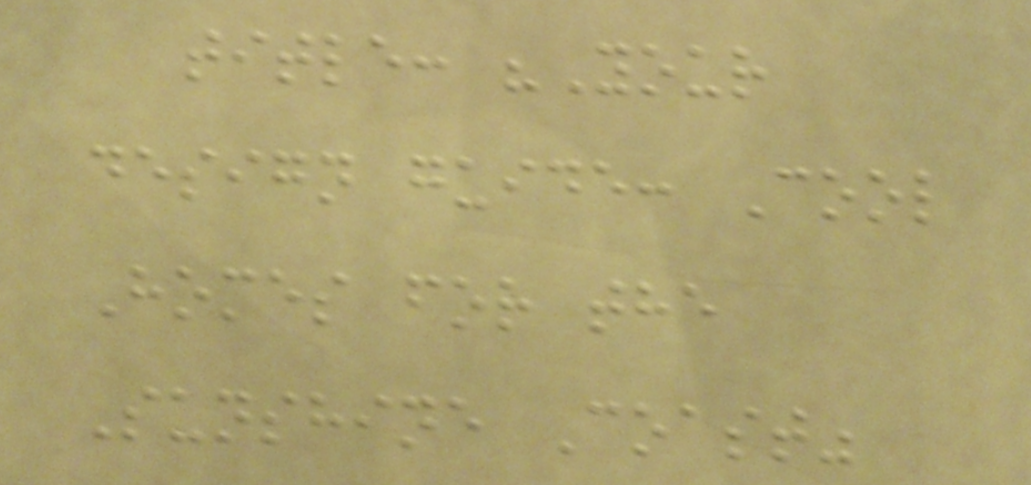title: "Your
design guide: Cool
Homes for the
Sunshine Coast"
